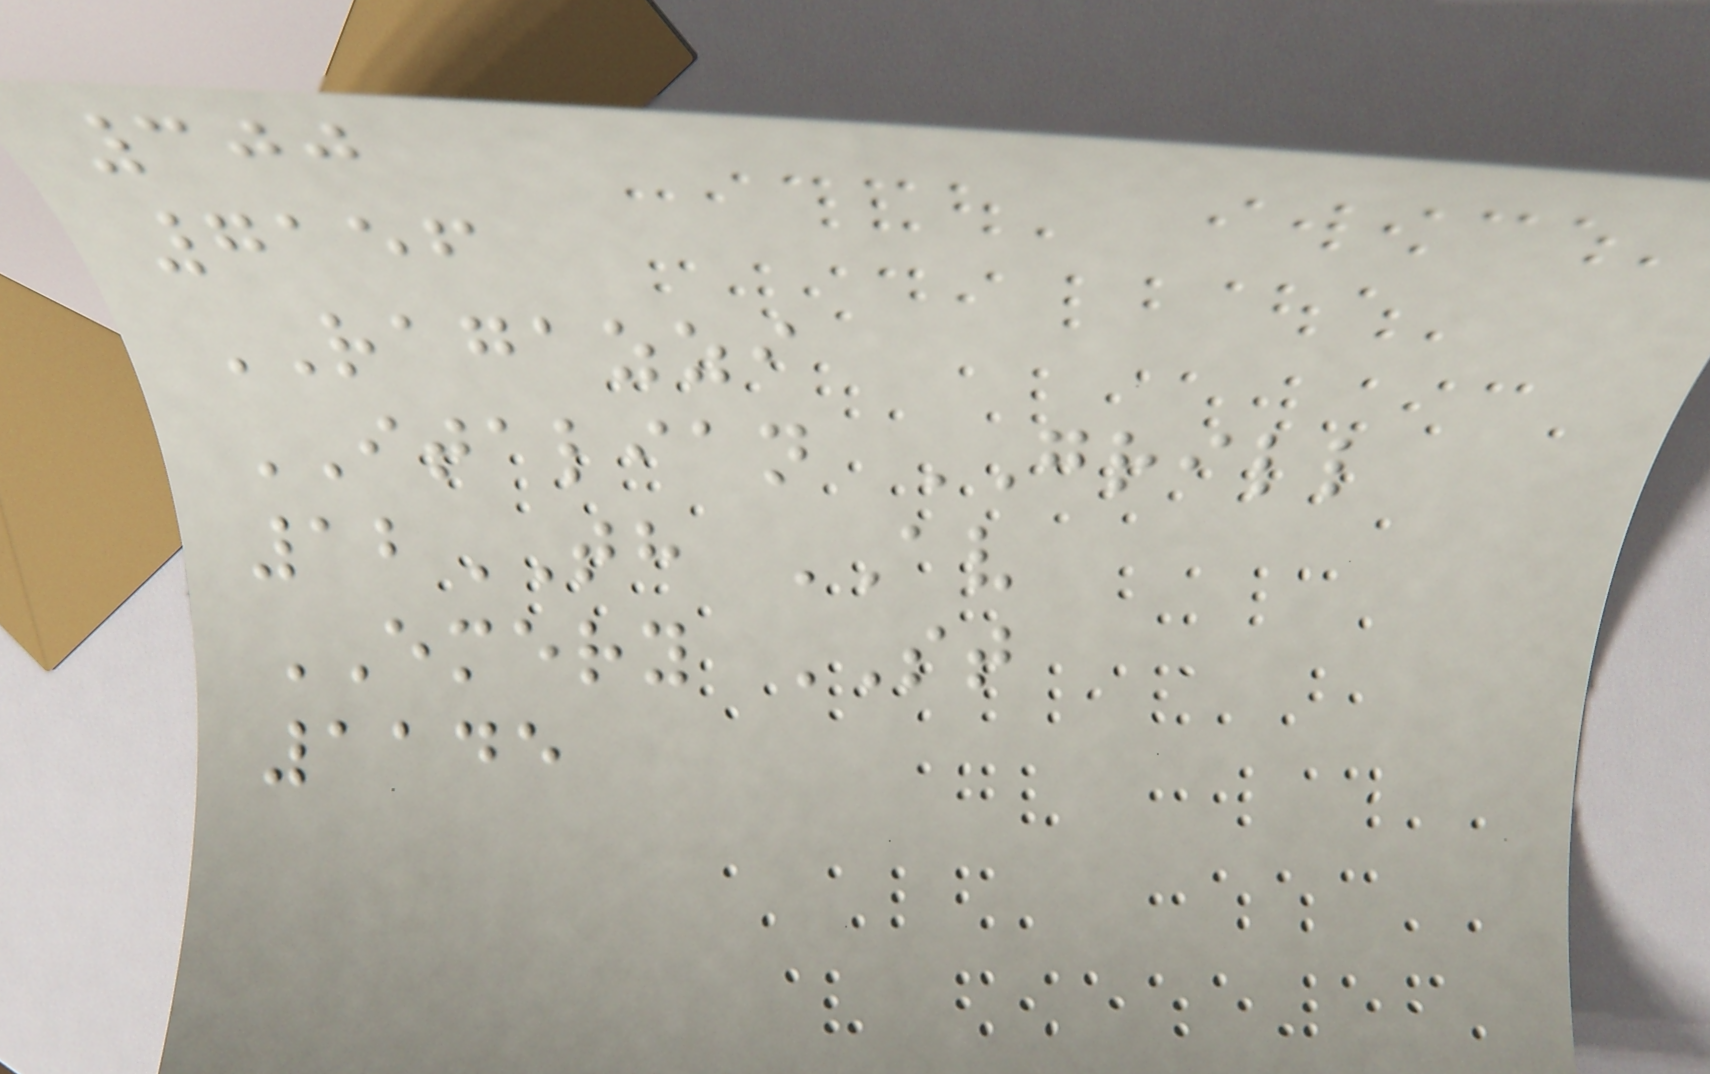300
7156
RAGAZZI
ITALIAN GRILL
12TH AV
EMERY ST
1145
